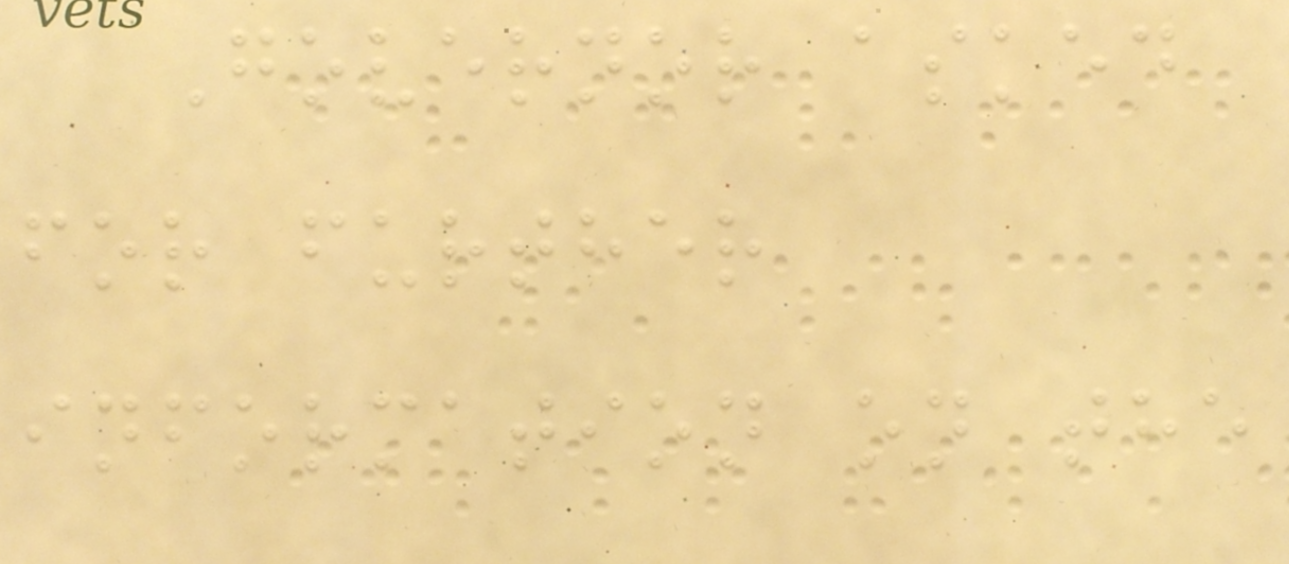Governor asked
for further
information on the
